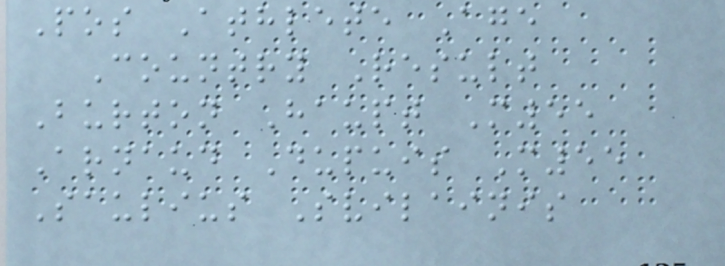Pos Athlete Age
Country Result
Burton Haupt M55
Arnaud Dupuis M55
Saulius Svilainis
